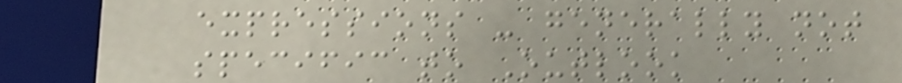expressions - generally not
specific to Outlook
